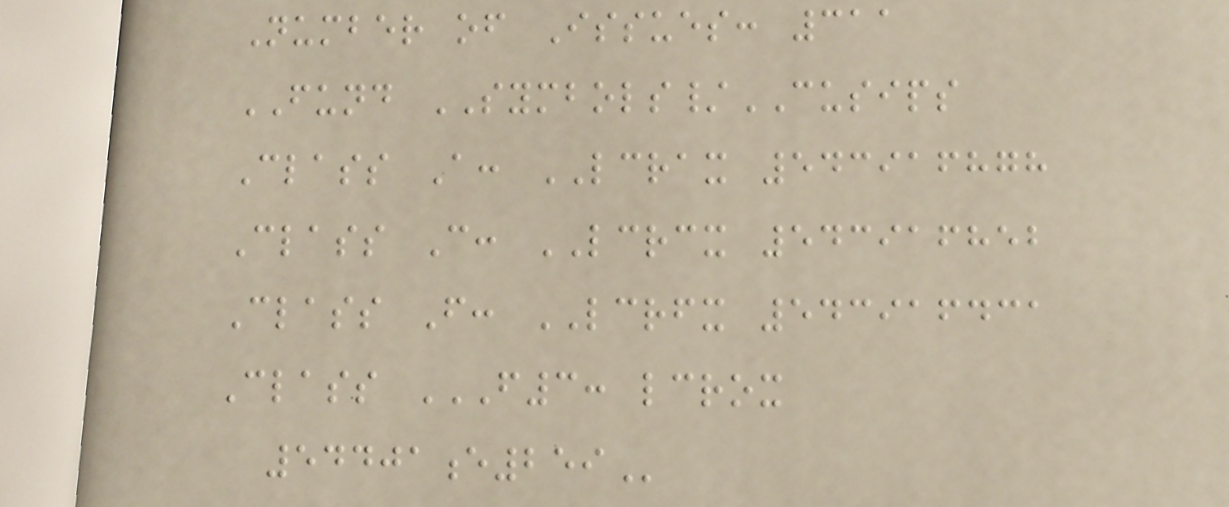Number of Issues: 311
FUND SYMBOLS/CUSIPS
Class A: LCRAX 543916878
Class C: LCRCX 543916852
Class F: LCRFX 543916431
Class F3: LCROX
54401E259
